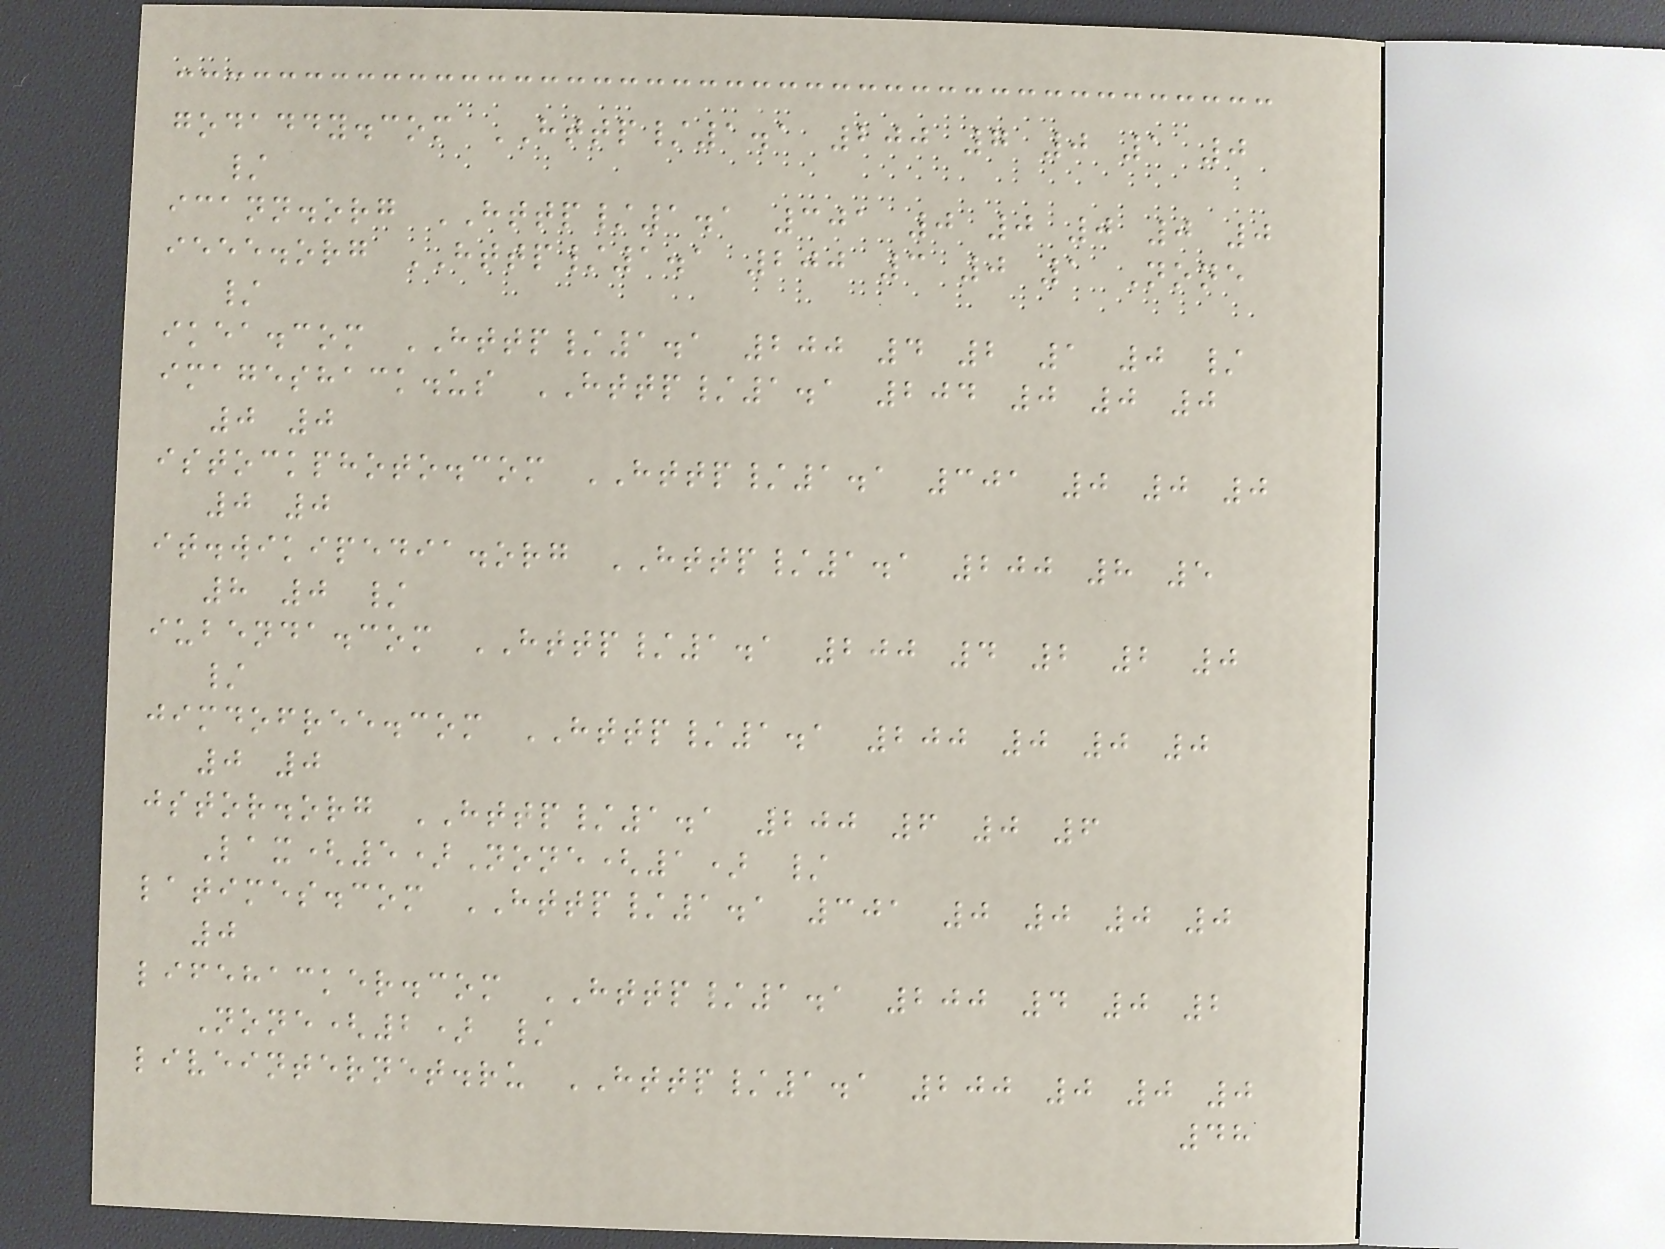godaddy.com HTTP/1.1 200 7 0 1 0
/
icann.org HTTP/1.1 301 0 0 0 0 0
ieee.org HTTP/1.1 200 3 0 1 None
/
ikea.com HTTP/1.1 200 4 2 1 0 /
imageshack.us HTTP/1.1 204 0 0 0
0 0
istockphoto.com HTTP/1.1 301 0 0 0
0 0
it.wikipedia.org HTTP/1.1 200 8 5
8 0 /
iubenda.com HTTP/1.1 200 4 2 2 0
/
jimdofree.com HTTP/1.1 200 0 0 0
0 0
jstor.org HTTP/1.1 200 6 0 6
Lax(5)None(1) /
latimes.com HTTP/1.1 301 0 0 0 0
0
lifehacker.com HTTP/1.1 200 4 0 2
None(2) /
liveinternet.ru HTTP/1.1 200 0 0 0
48
